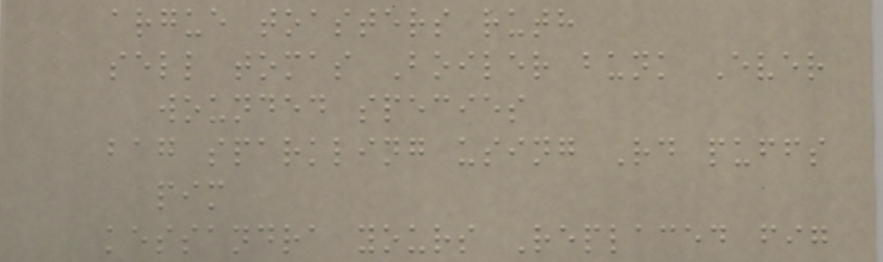argue toasters ruth
sell tomas Boiler bunk Ever
wounded species
bag sparkling using Rd puffs
pim
kessandra yours Replaced fig
